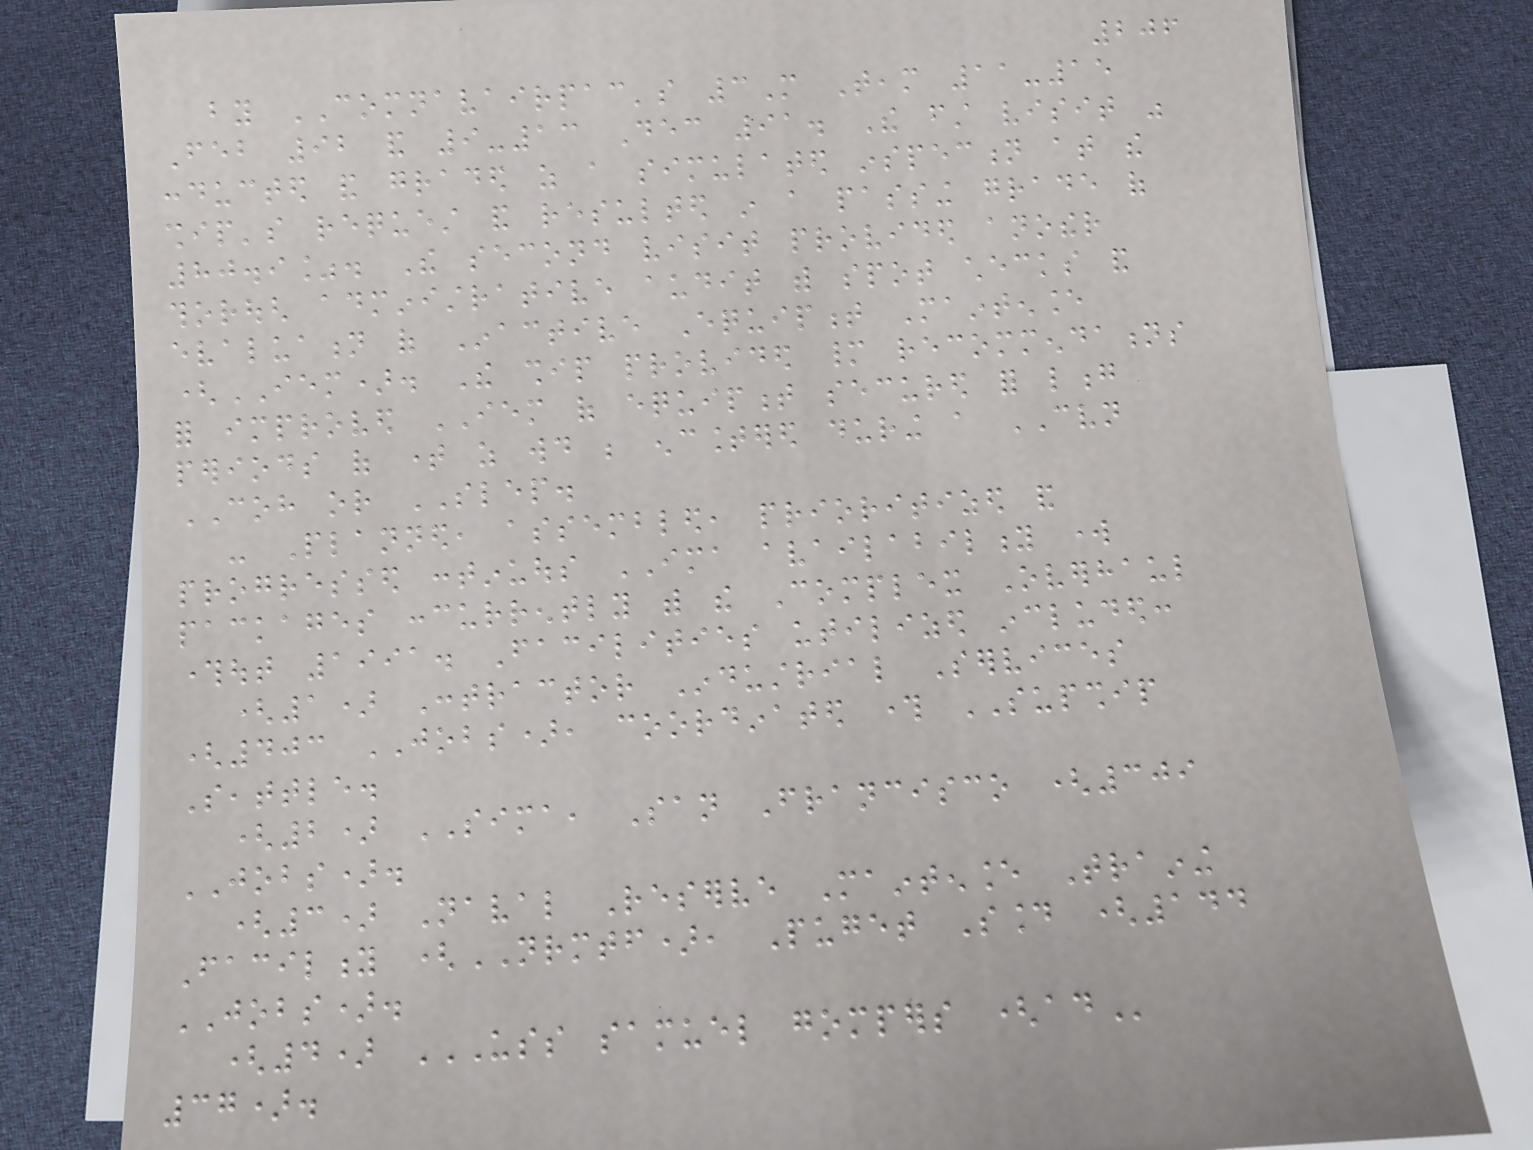206
by COMNAVAIRPAC's 3M Team 11-15
Feb 92 and 9-13 Dec 91. The first visit was
conducted and graded as a simulated inspection at the
ship's request and resulted in a passing grade of
80.9%. The second visit provided another
thorough administrative audit with spot checks and
evaluation of Inactive Equipment Maintenance
(IEM). The ship provided many recommendations
for improved IEM of equipment secured for long
periods of time as would be encountered during a CVN
COH or SLEP.
- Planned, assembled, prioritized and
progressed continuous IMA availability work
packages concurrently with the Complex Overhaul
throughout 1991. Facilities utilized included:
(1) Contractor Industrial Services
(403 JOBS), coordinated through SUPSHIP
Seattle.
(2) SIMA, San Francisco (309
JOBS).
(3) Naval Reserve Maintenance Training
Facility (NRMTF), Puget Sound (144
JOBS).
(4) USS SAMUEL GOMPERS (AD
37).
